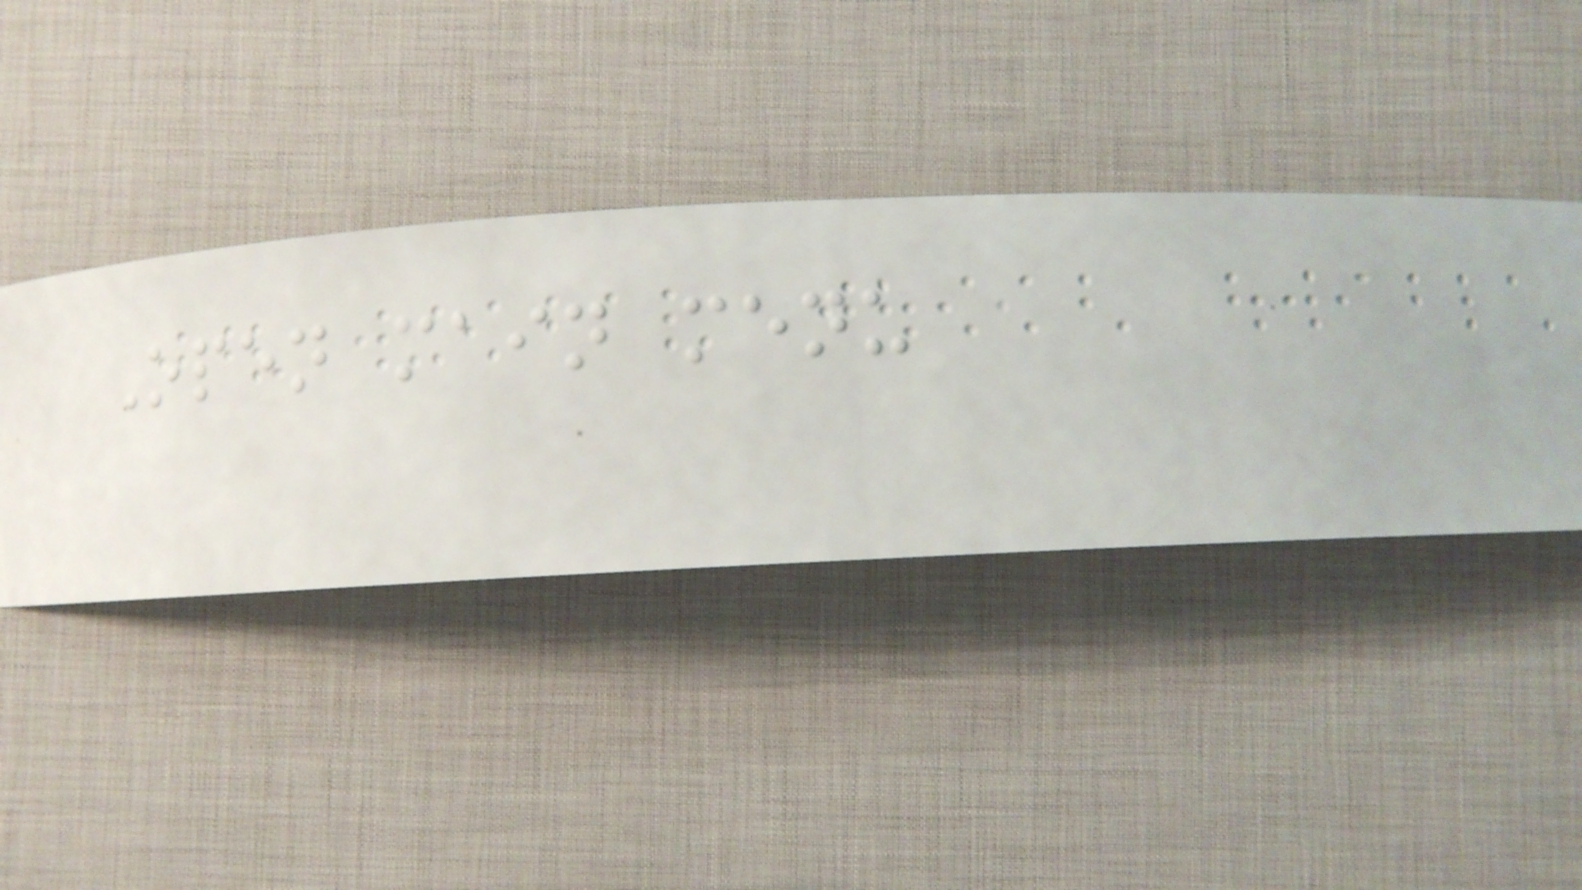Open main menu
